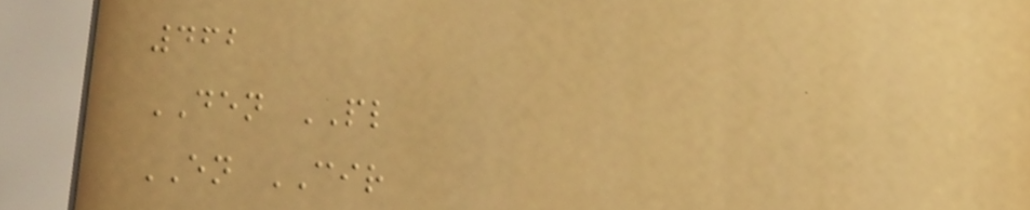462
DEN PL
EN CIR
